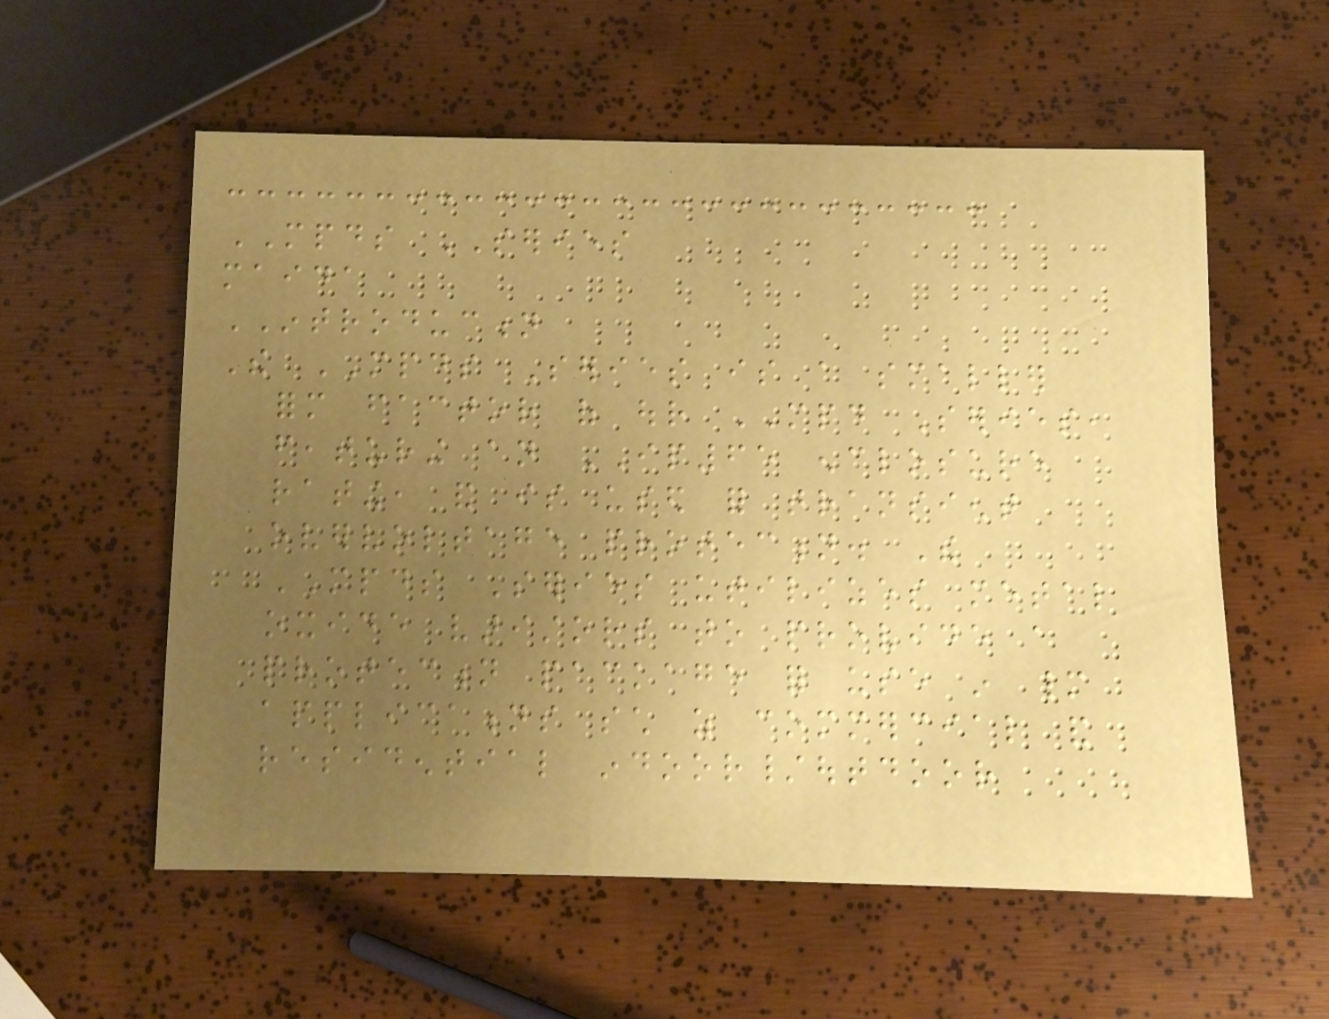MPDS SERIES
maida
INTRODUCTION
The MPDS Series is a smaller
form factor of our MPD Series,
featuring an IP65 enclosure
rating, and is used for transient
overvoltage protection. The
MPDS Series utilizes metal
oxide varistors to provide a
protection package for use in many
applications such as commercial and
residential indoor/outdoor
